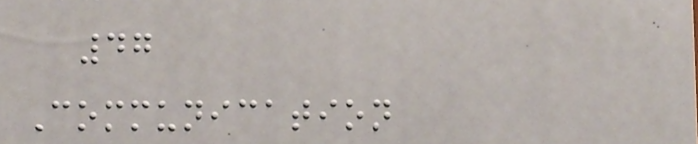47
Communication
